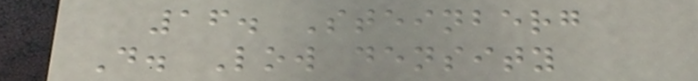16. Steinberg
D. Low density
